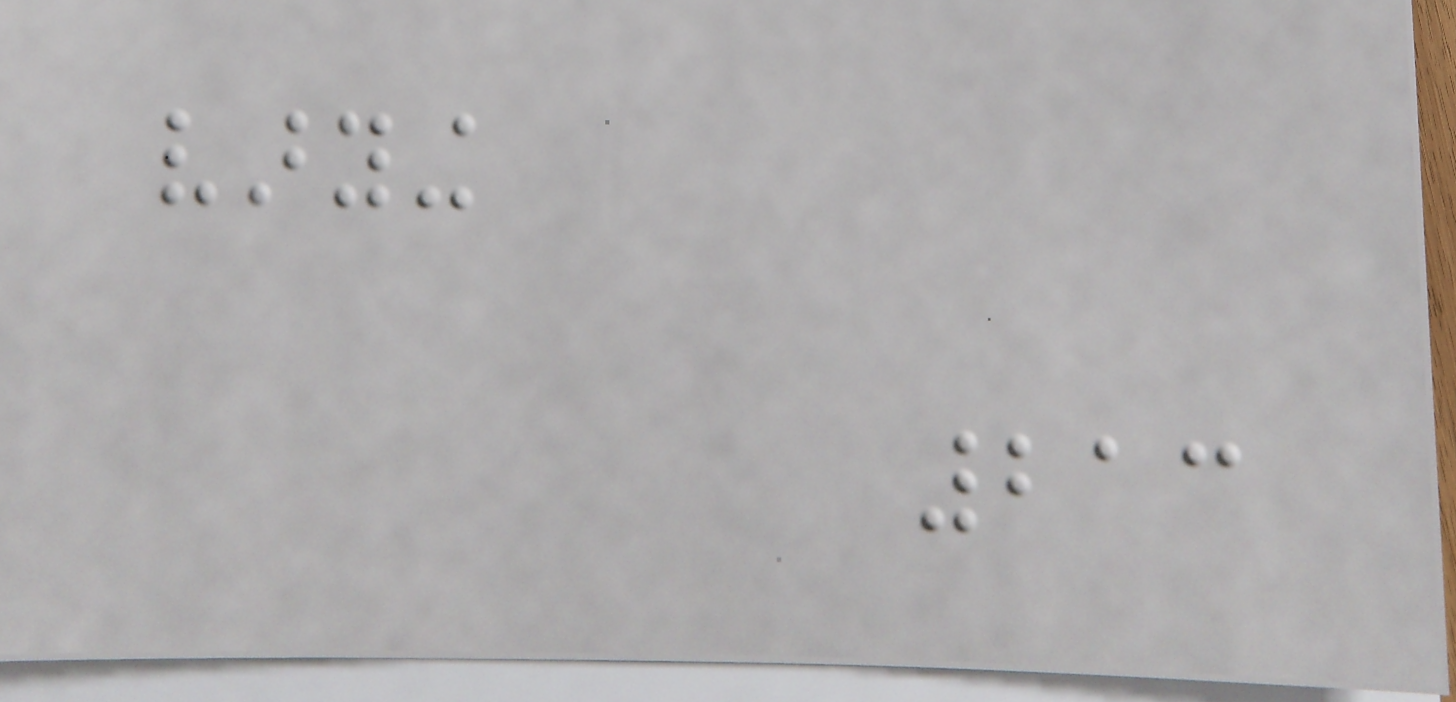varying
213
